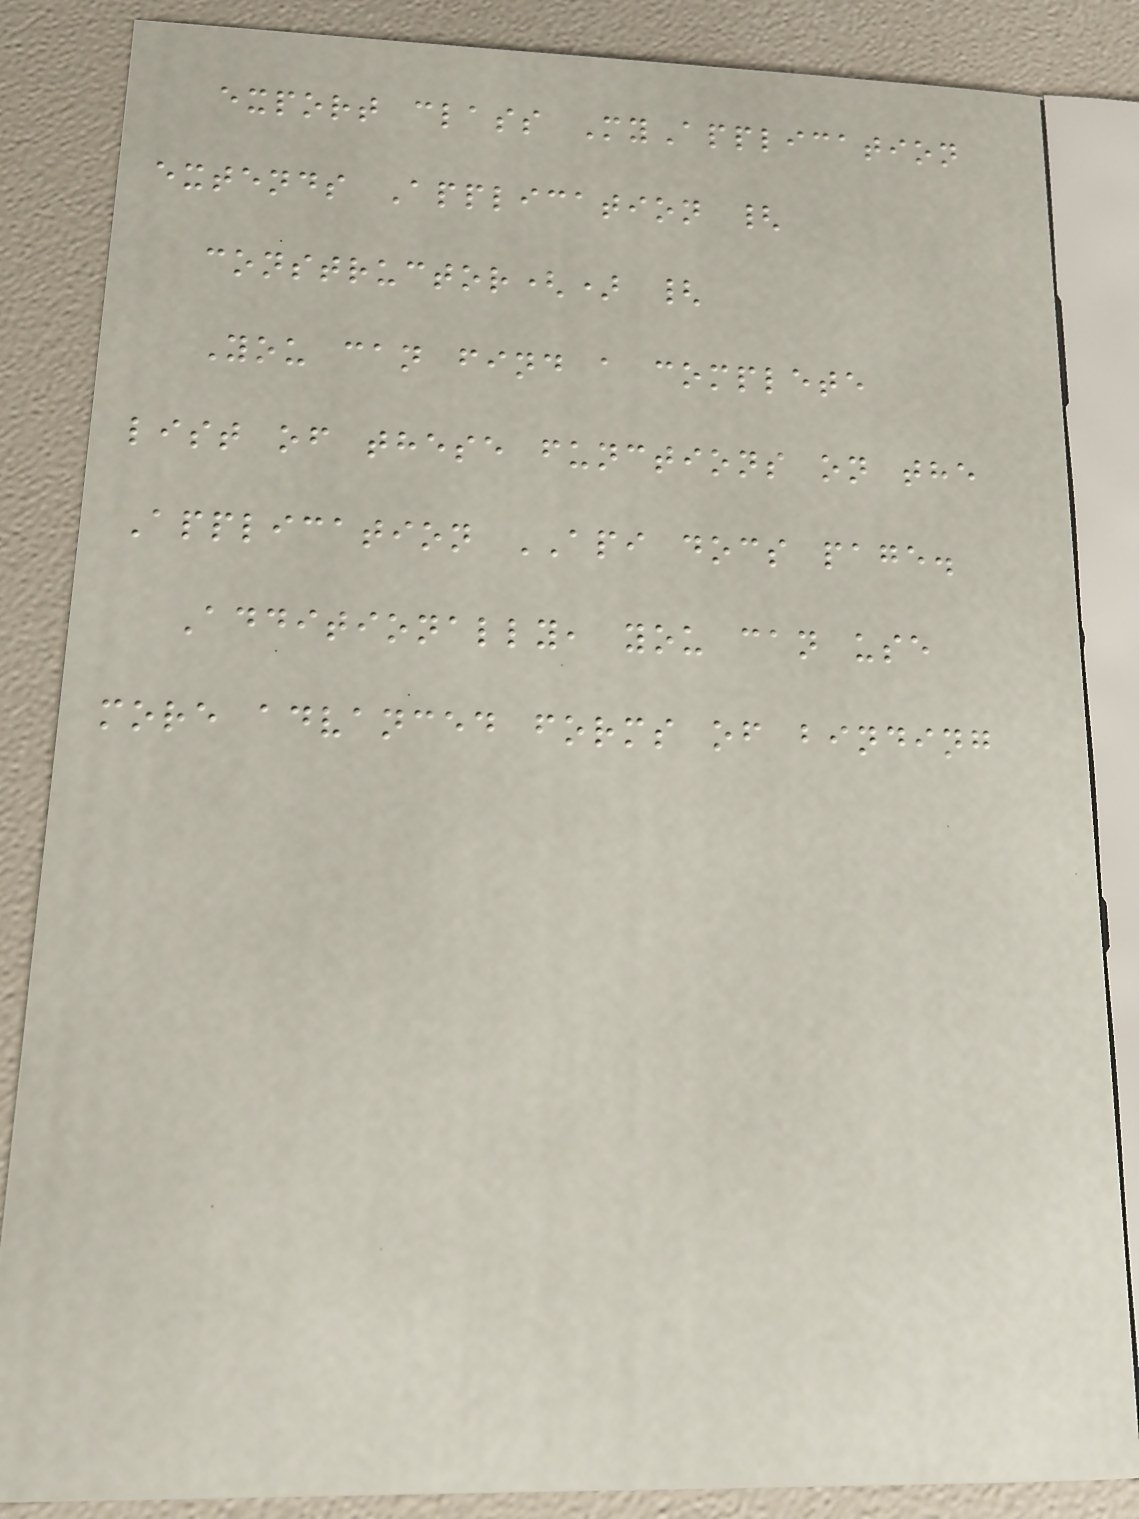export class MyApplication
extends Application {
constructor() {
You can find a complete
list of these functions on the
Application API docs page.
Additionally, you can use
more advanced forms of binding
